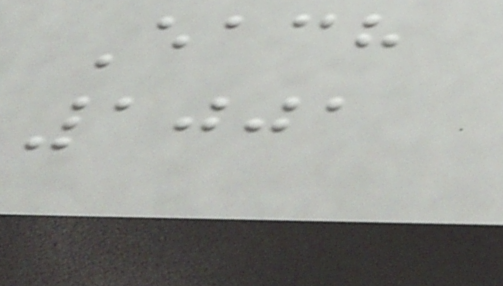Each
1001
